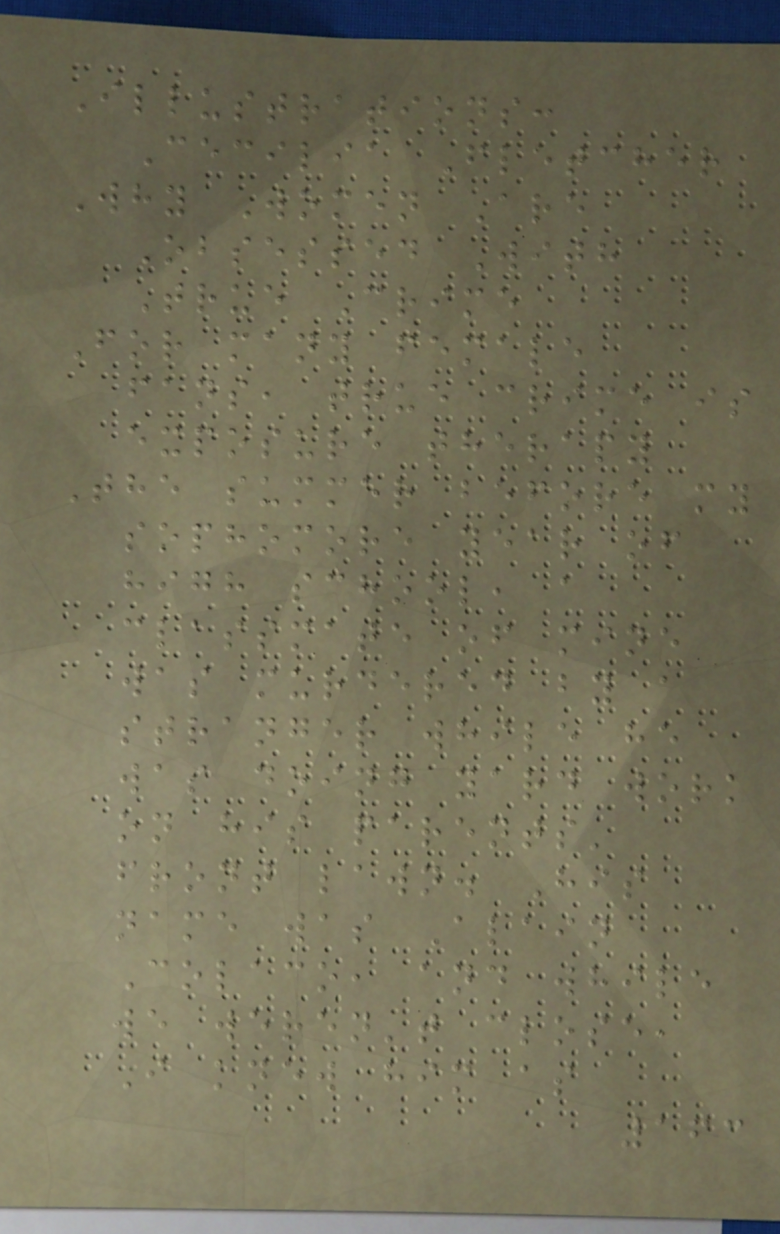Illustrations:
Cecilia Fletcher
Why Women Are
Obsessed With
True Crime
For many female
fans, true crime is
exposure therapy
The summer before my
sophomore year of
high school, a
classmate of mine
was murdered by a
stranger while he
was doing yard work
on his parents'
front lawn. His
name was Alain
Colaco, and while
we weren't close,
I knew him as
163
